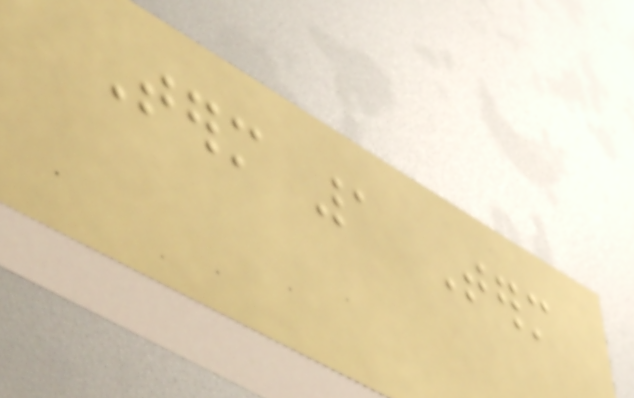Term 1 Term
